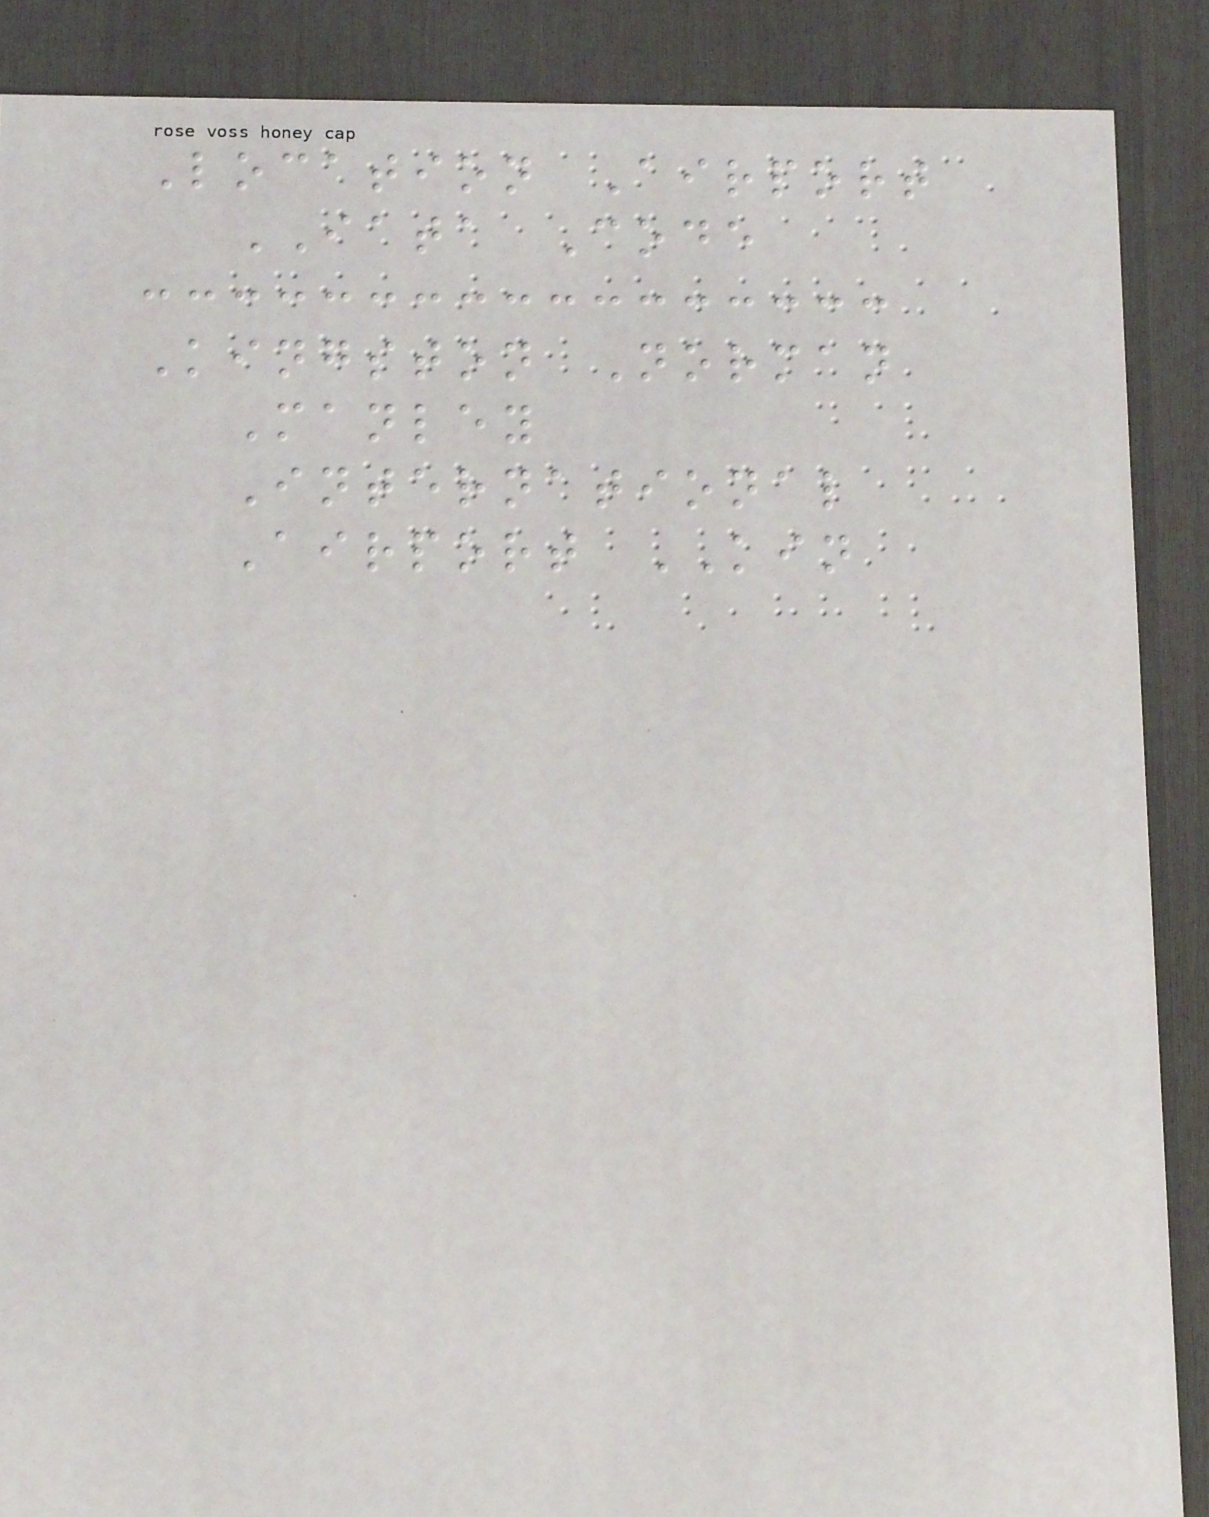Location Airport
IATA Code
Kingston Norman
Manley
International
Airport KIN
